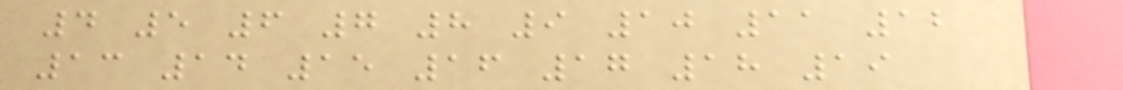4 5 6 7 8 9 10 11 12
13 14 15 16 17 18 19
